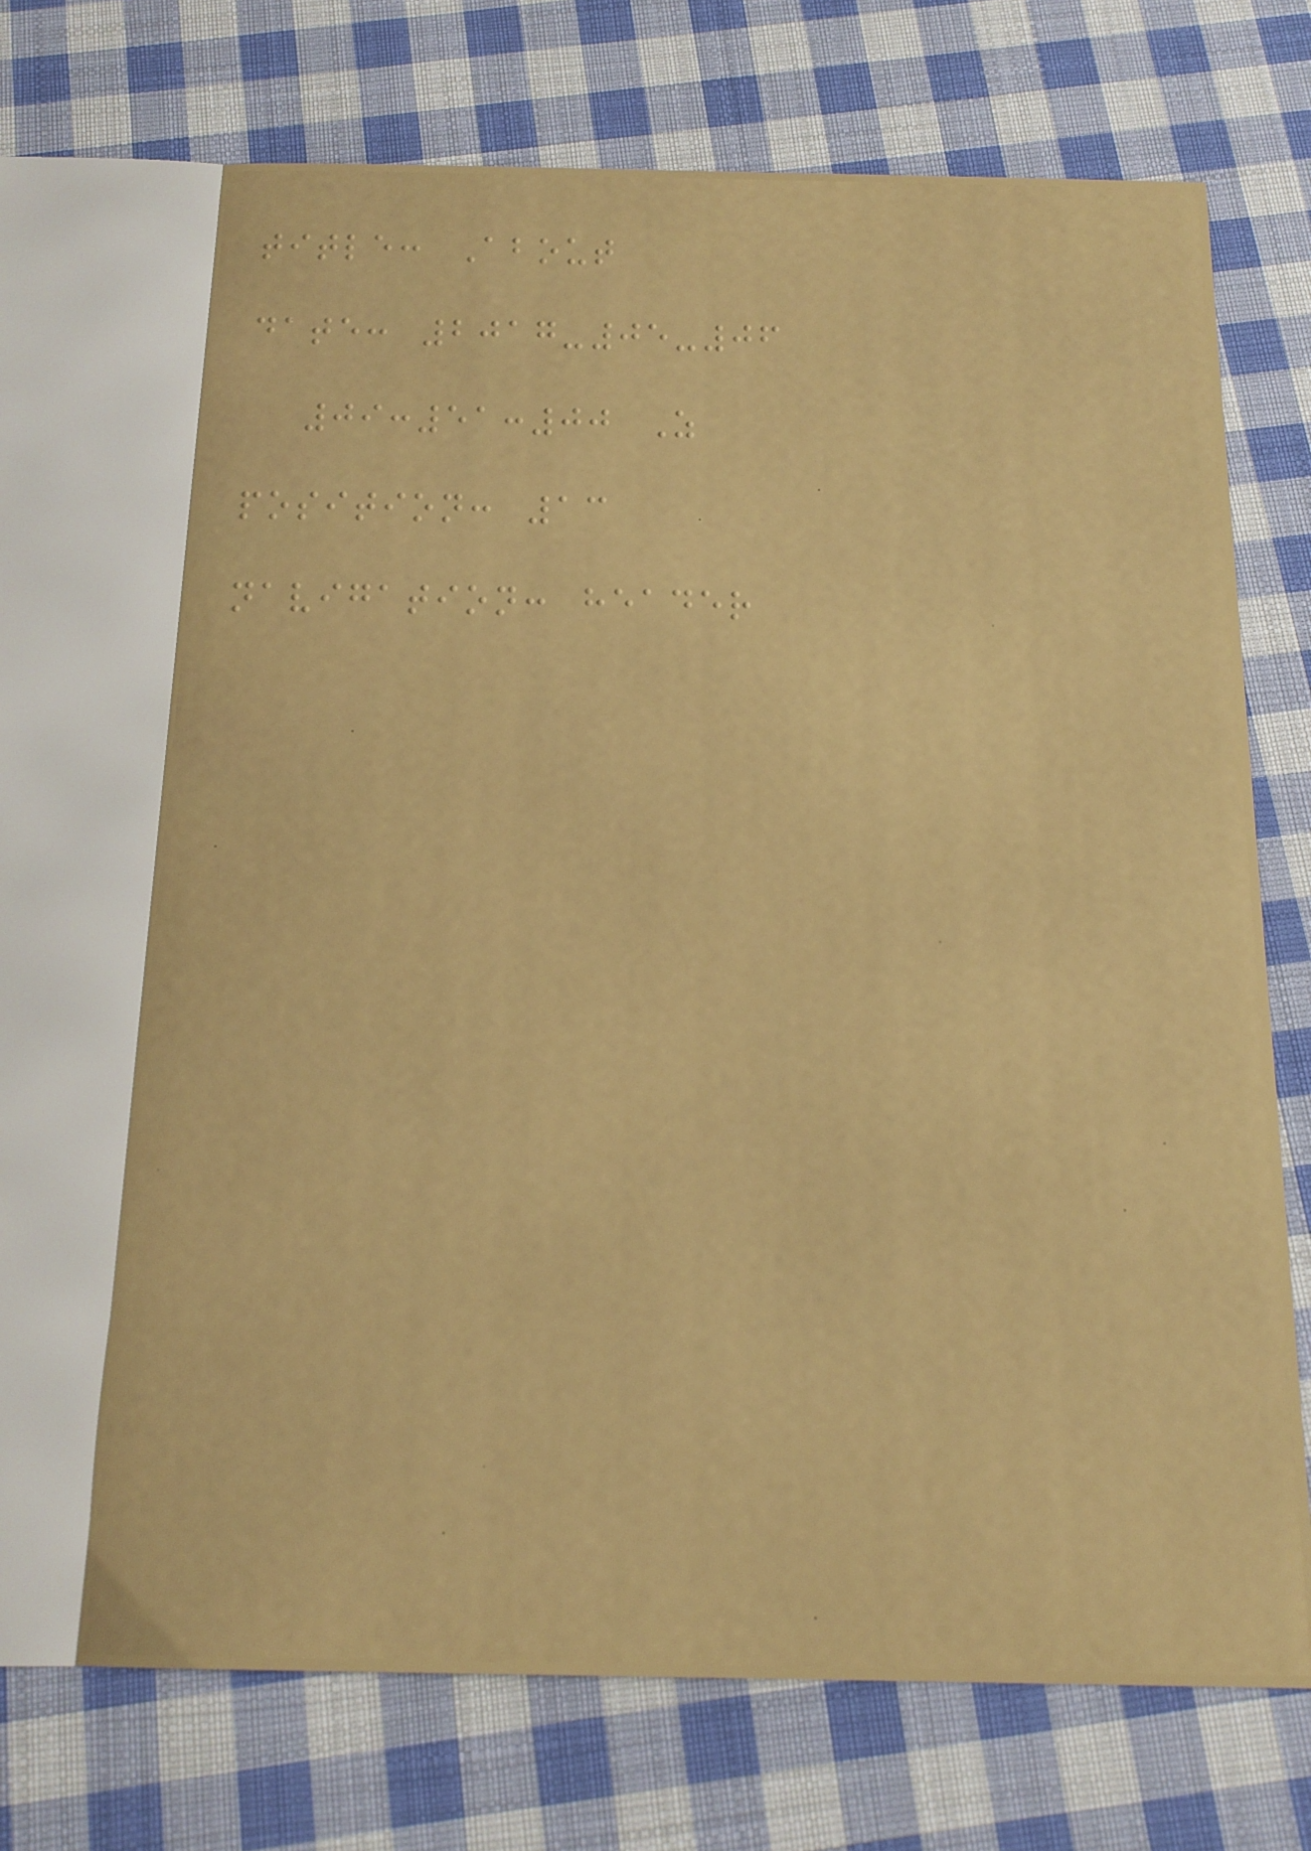title: About
date: 2017-05-06
09:51:00 Z
position: 13
navigation: header
